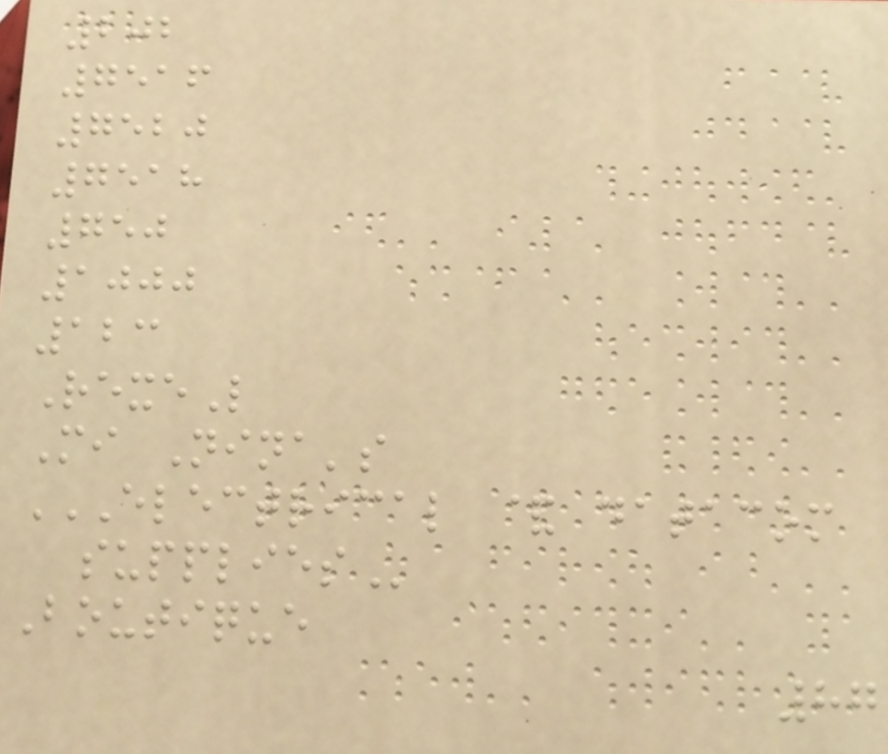202
7516
7520
7518
750
1000
123
RexeL
Mi Nina's
ELECTRICAL & DATACOM
SUPPLIES
Boutique
87
